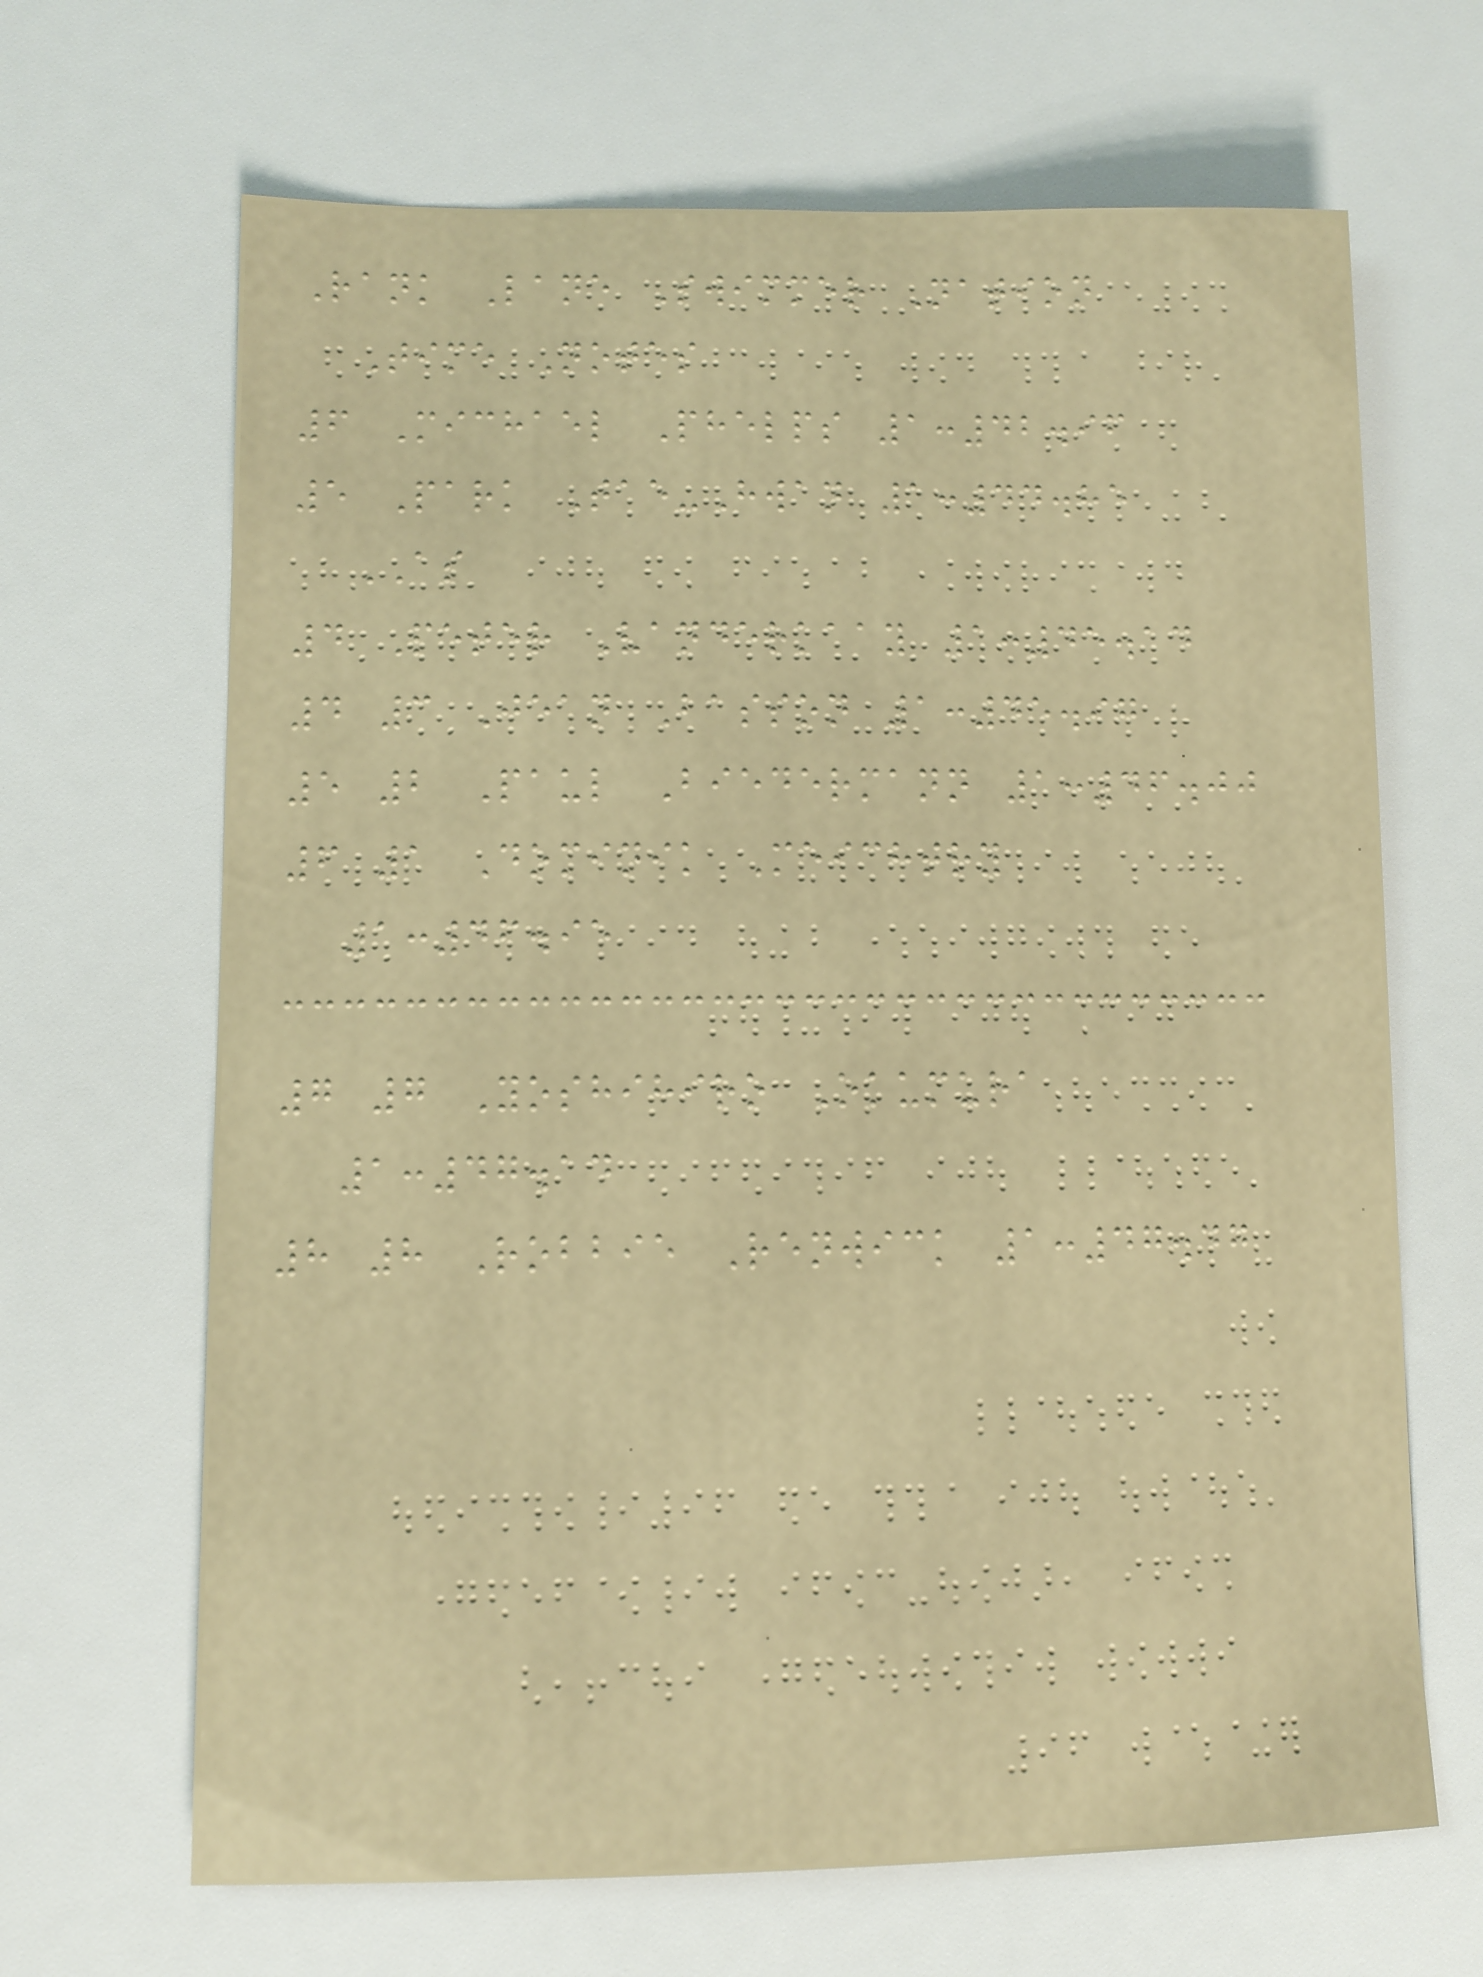Rank Lane Swimmer Nation
Time Notes
6 Michael Phelps 1:42.96
5 Park Tae-Hwan 1:44.85
AS
4 Peter Vanderkaay 1:45.14
4 3 Jean Basson 1:45.97
5 2 Paul Biedermann 1:46.00
6 1 Dominik Meichtry
1:46.95
7 7 Yoshihiro Okumura
1:47.14
8 8 Robbie Renwick 1:47.47
